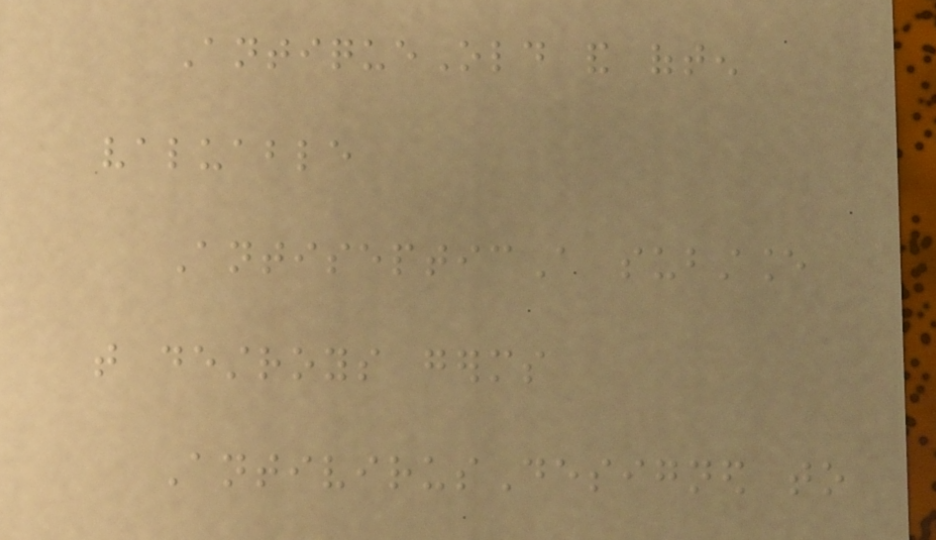AntiqueOld and often
valuable
AntisepticA substance
that destroys germs
AntivirusDesigned to
